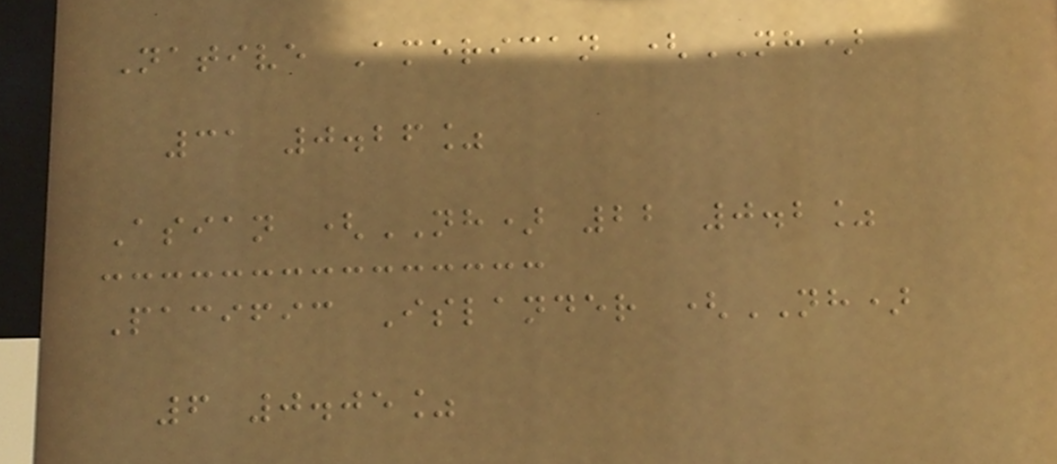Native American (NH)
31 0.26%
Asian (NH) 22 0.2%
Pacific Islander (NH)
6 0.05%
